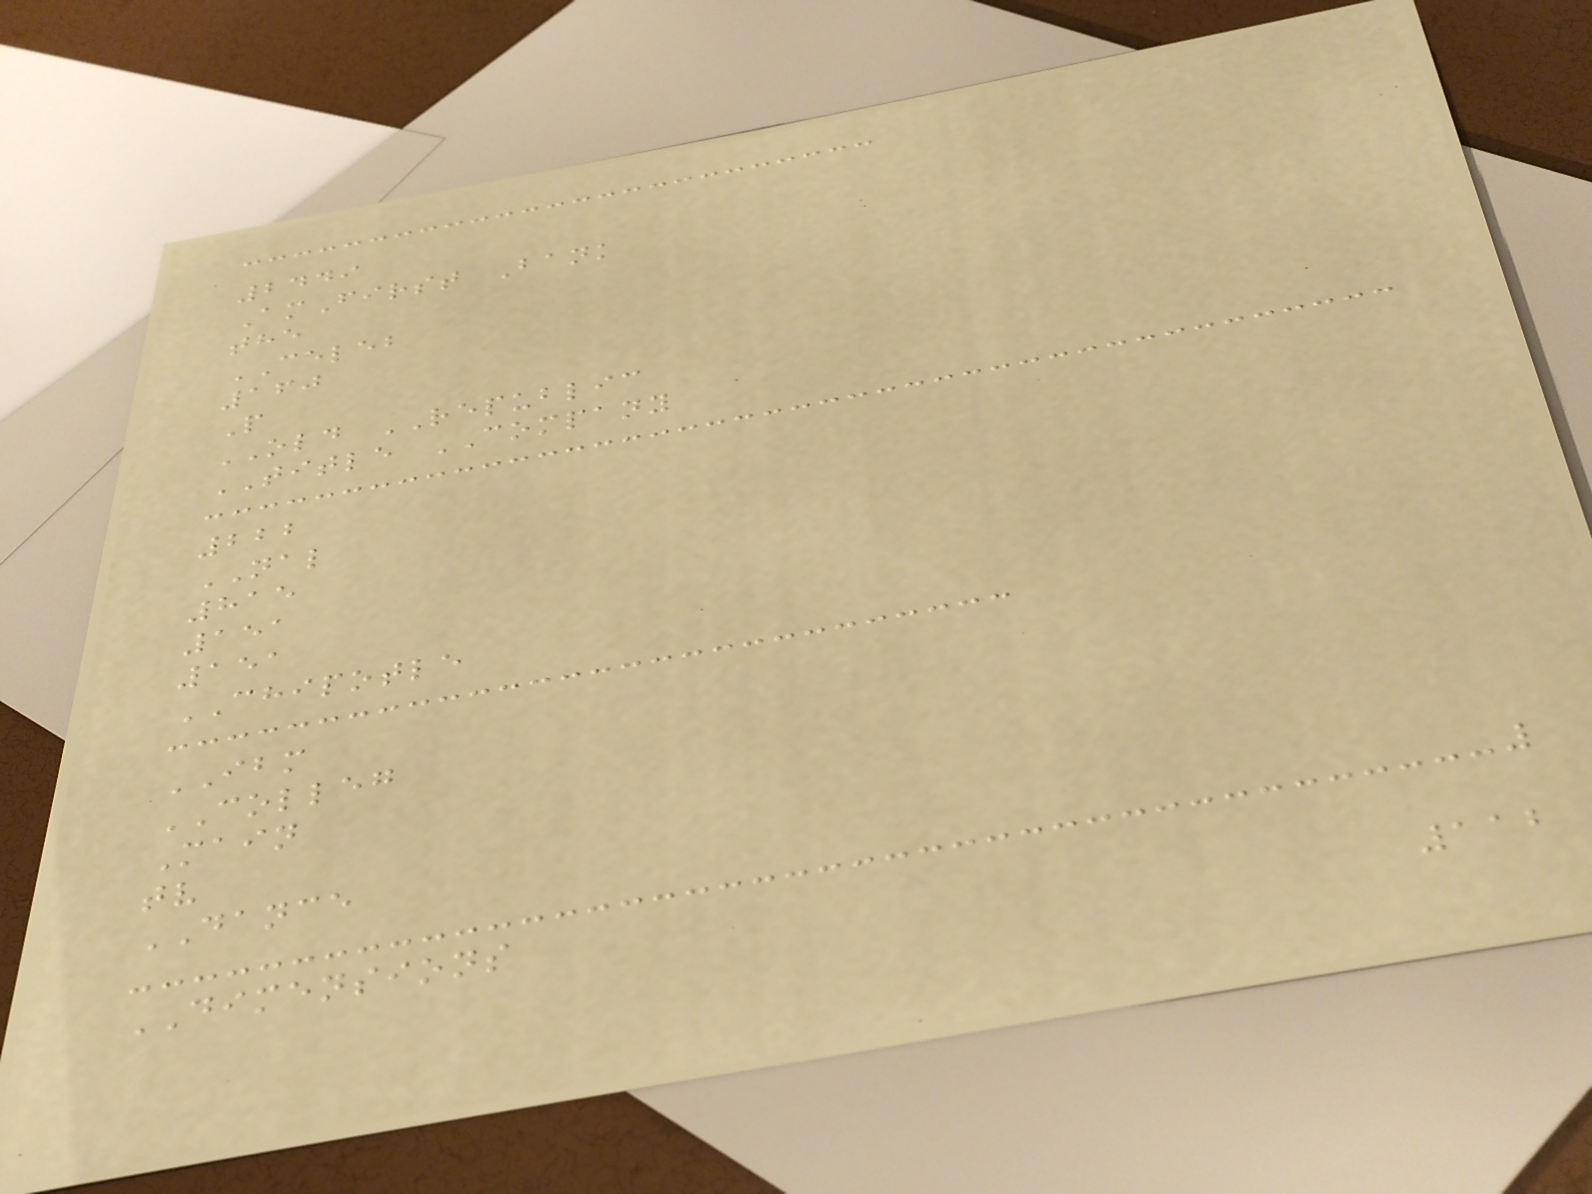2449
AmFirst Bank
the
CELEB
160
P
OLD REPUBLIC
TITLE COMPANY
222
NAL
815
151
151
CHIPOTLE
IBM
COLLEG
Main
tv
DANCE
DIMENSIONS
112
